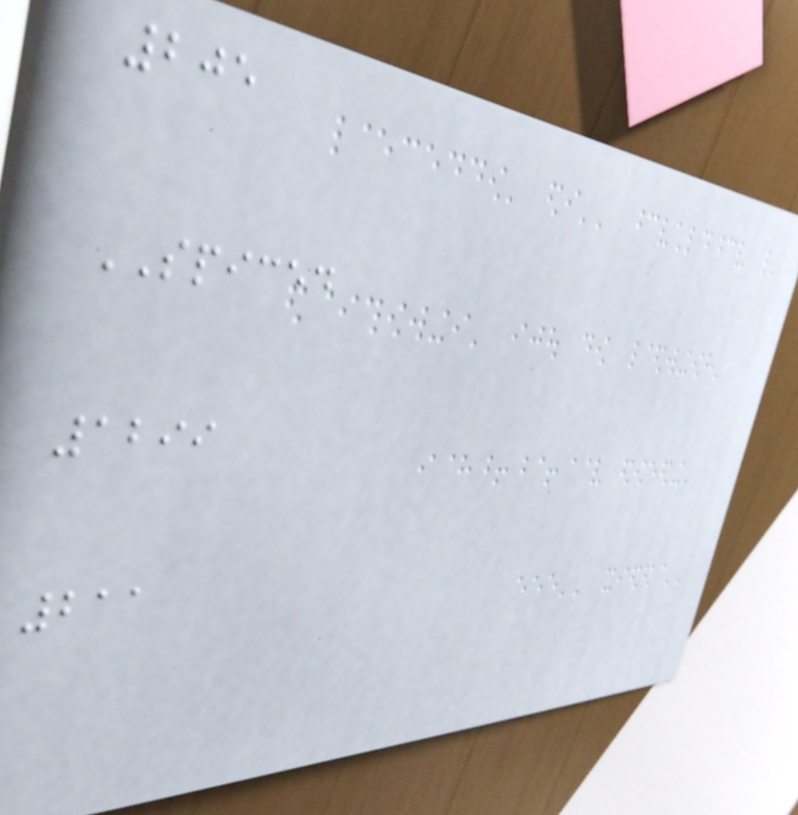205
SPICED
1299
211
